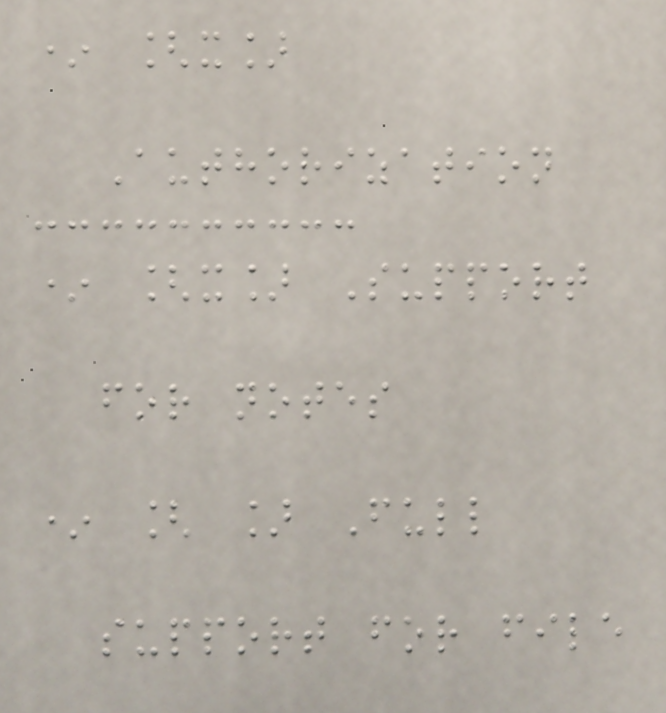* [x]
Authorization
* [x] Support
for notes
* [ ] Full
support for file
